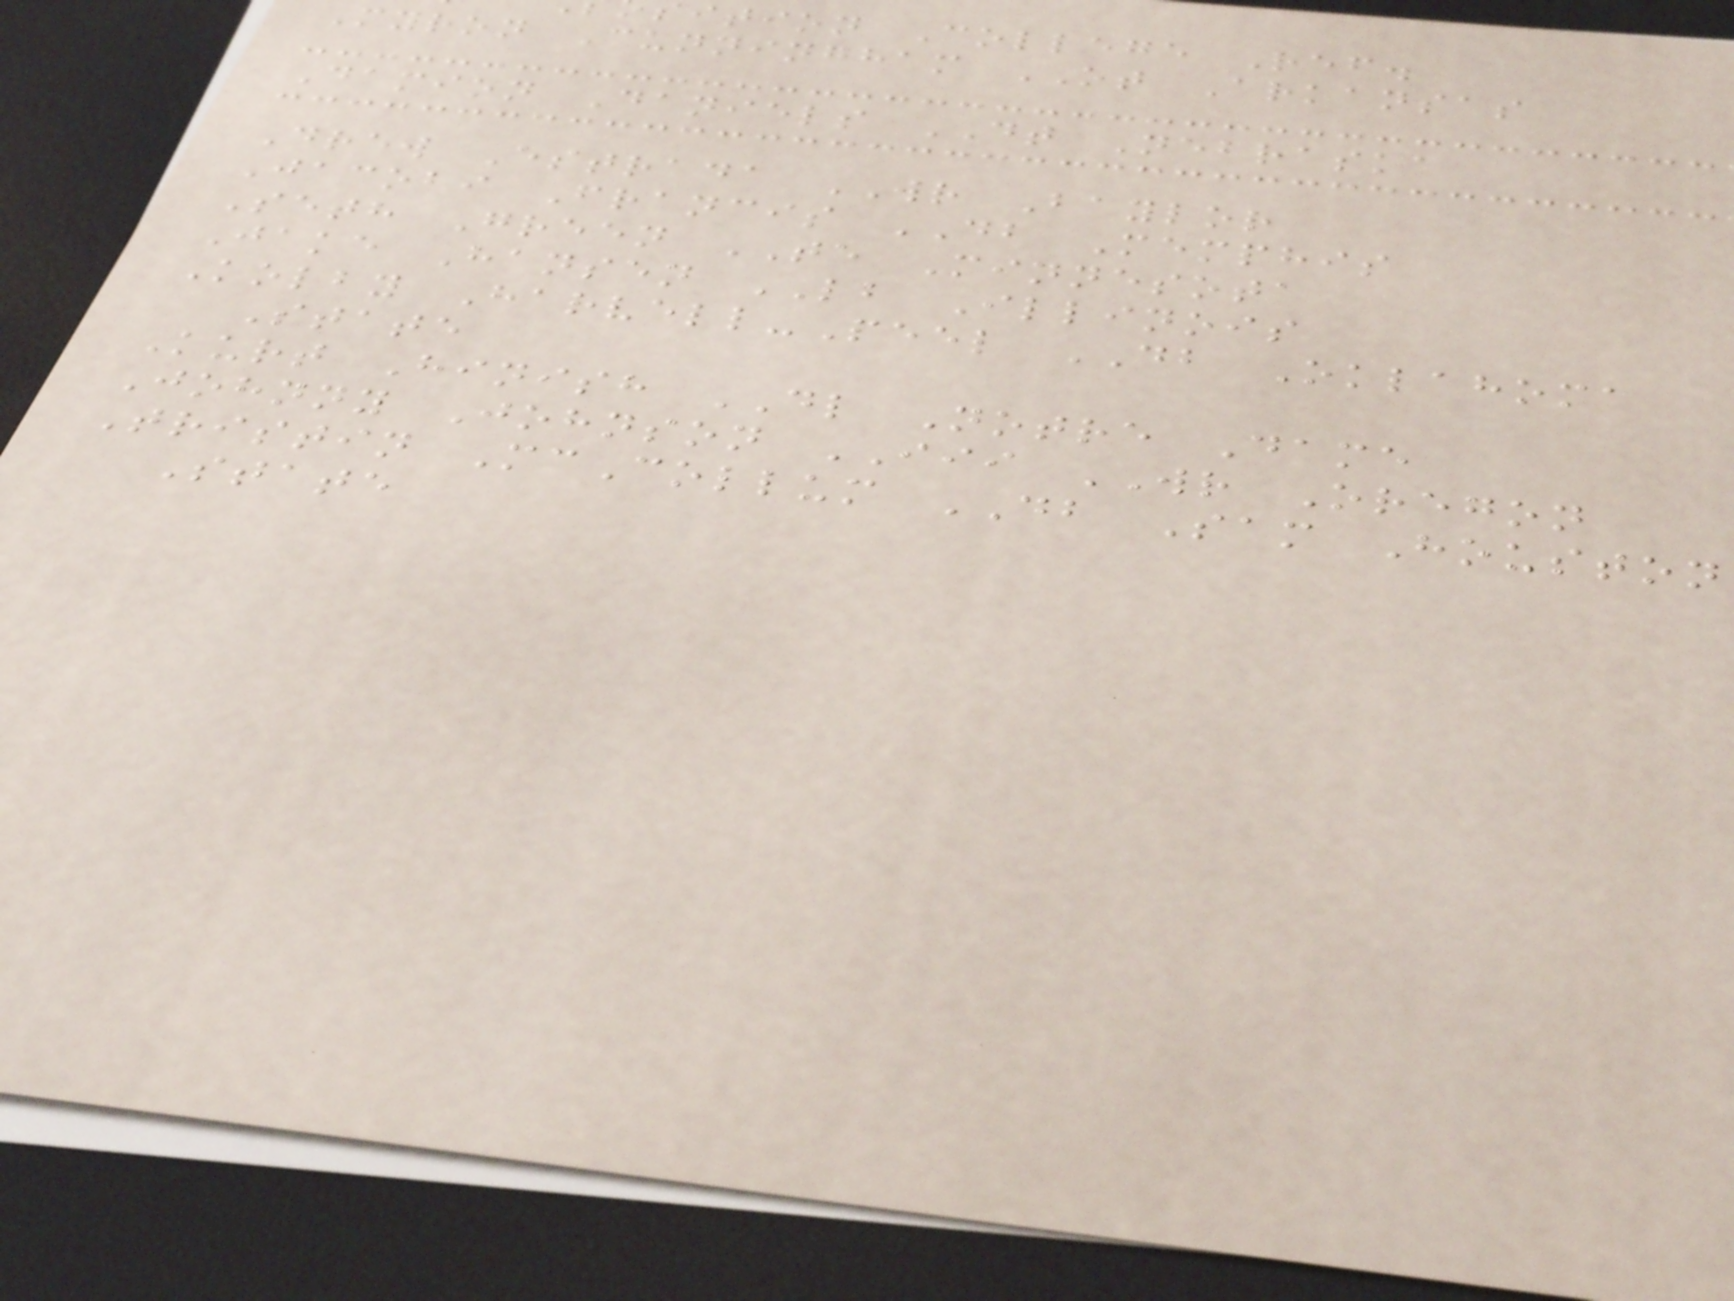ition College Ref.
Myron Cunningham OT Arkansas
Damion Daniels DT Nebraska
Drew Estrada WR Baylor
Jacobi Francis DB Memphis
Seth Green TE Minnesota
Jake Hansen LB Illinois
Kolby Harvell-Peel DB Oklahoma
State
Kurt Hinish DL Notre Dame
Johnny Johnson III WR Oregon
Tristin McCollum DB Sam Houston
State
